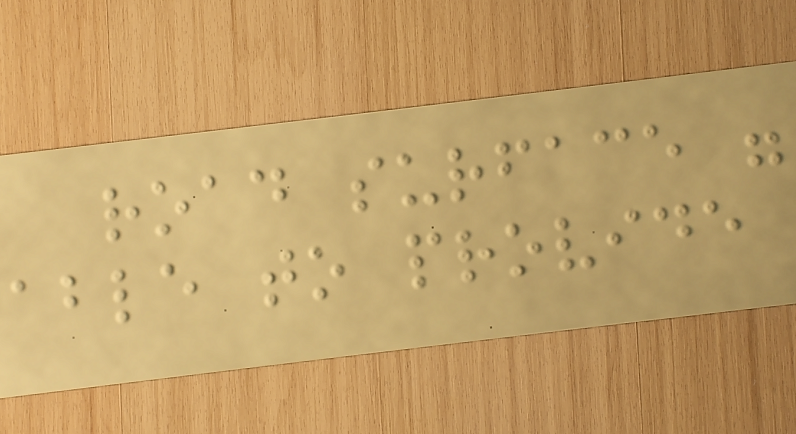road surface were
able to provide
